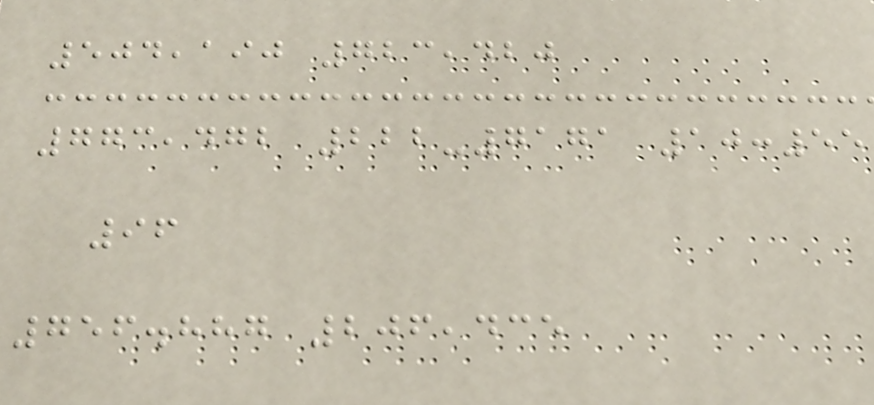504,190 723,420
773,472 222-7171 10:55
96
756.887 206,435
